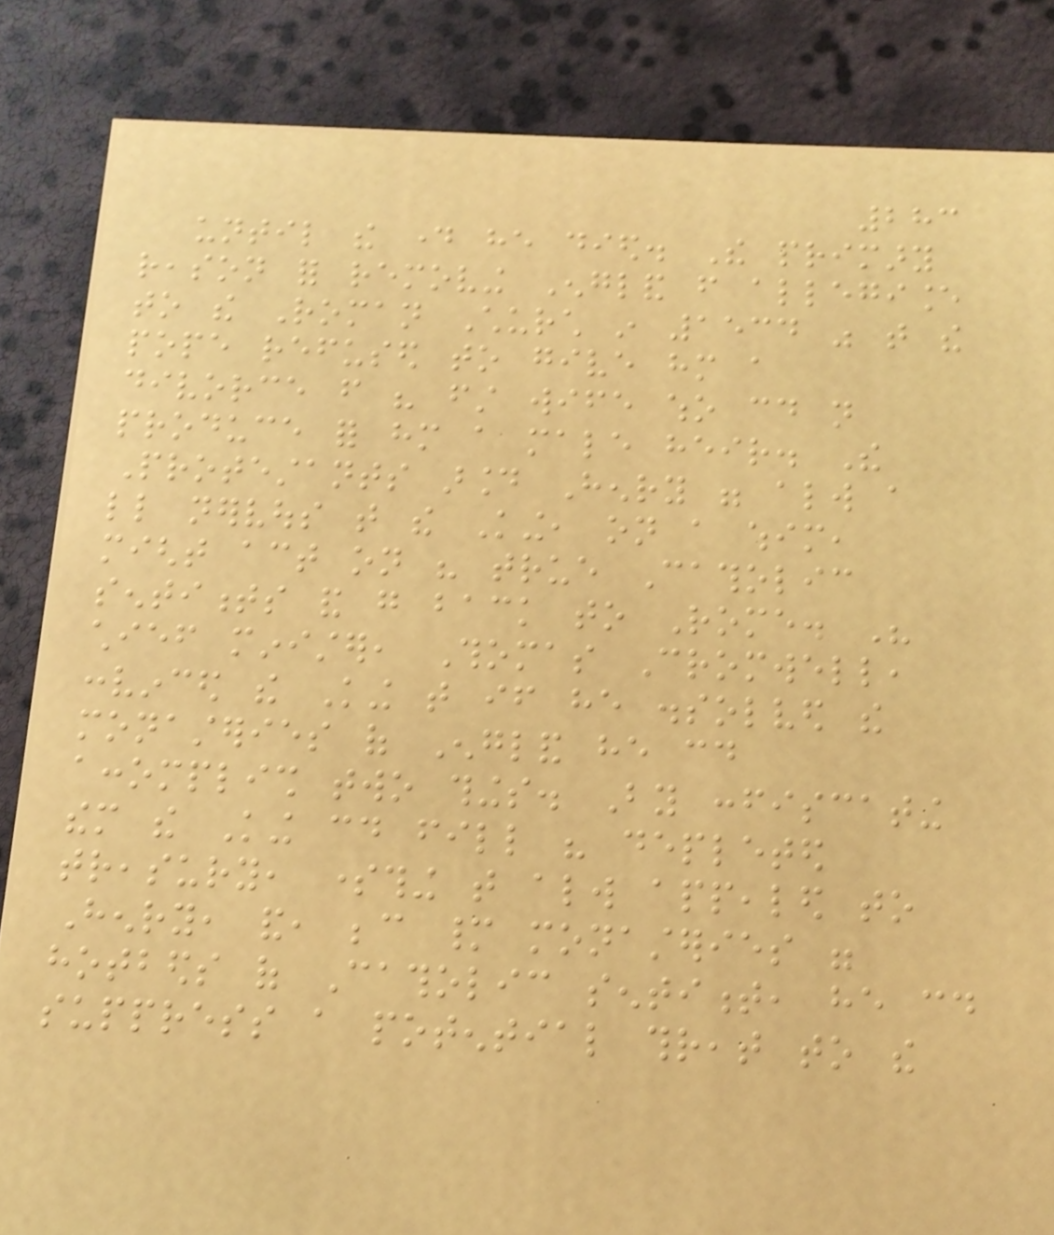283
until the day he died. The primary
reason for removing England from allegiance
to the Roman Church in 1534 was that the
pope refused to give him a
divorce from his first wife who could not
produce for him a male heir. The
Protestants around Henry were always a
little nervous that the King, on a whim,
might act on his true Catholic
sentiments and go back to Rome. His
chief minister, Thomas Cromwell,
convinced the King that if he dissolved the
monasteries of England he could
accomplish two things. By confiscating
them the King could fill his depleted
treasury, something that always appealed to
Henry, and, because many monasteries were
hotbeds of Catholic sentiment, he could
suppress a potential threat to the
